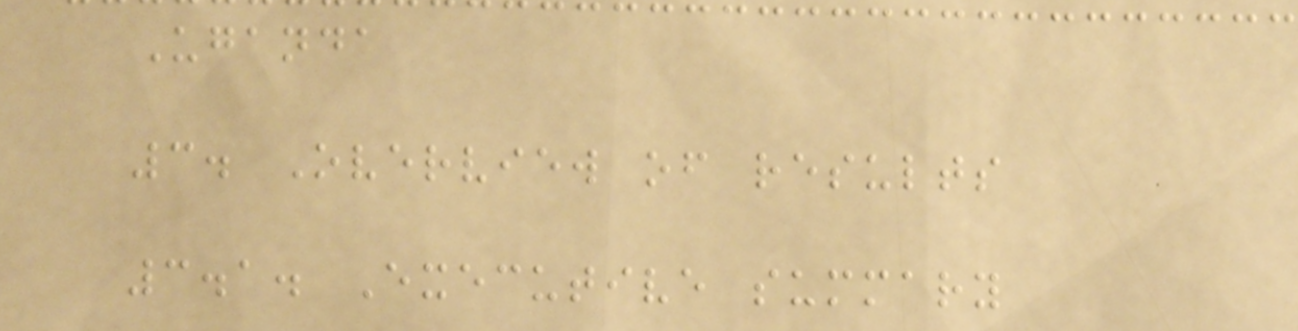Uganda
3. Overview of results
3.1. Executive summary
